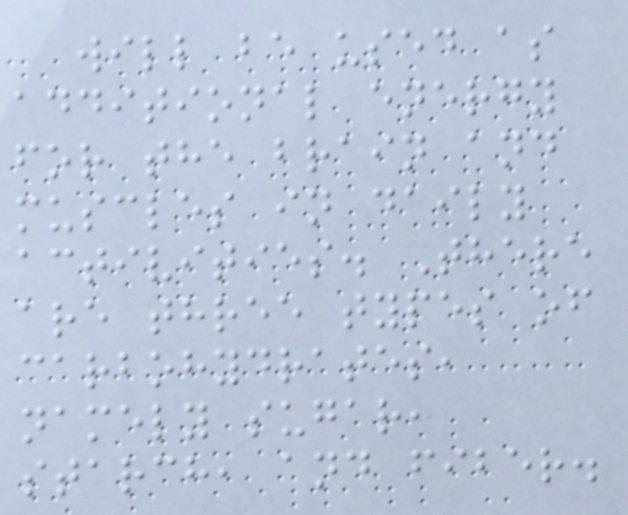will be used as
additional energy
for the brain and
muscles in daily
activities. There
are three types of
carbohydrates,
namely sugar,
starch, and fiber.
